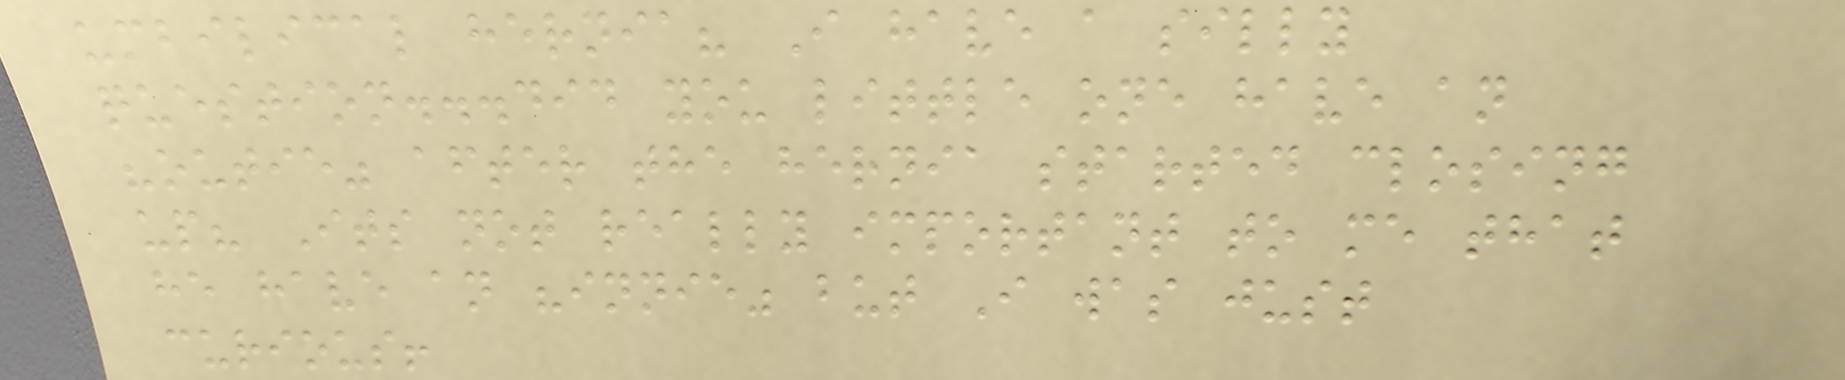umbilical hernia? I have a silly
question...did you little one have an
"outie" after the hernia started closing
up? Its not really important to me that
he have an "innie" but I was just
curious!
